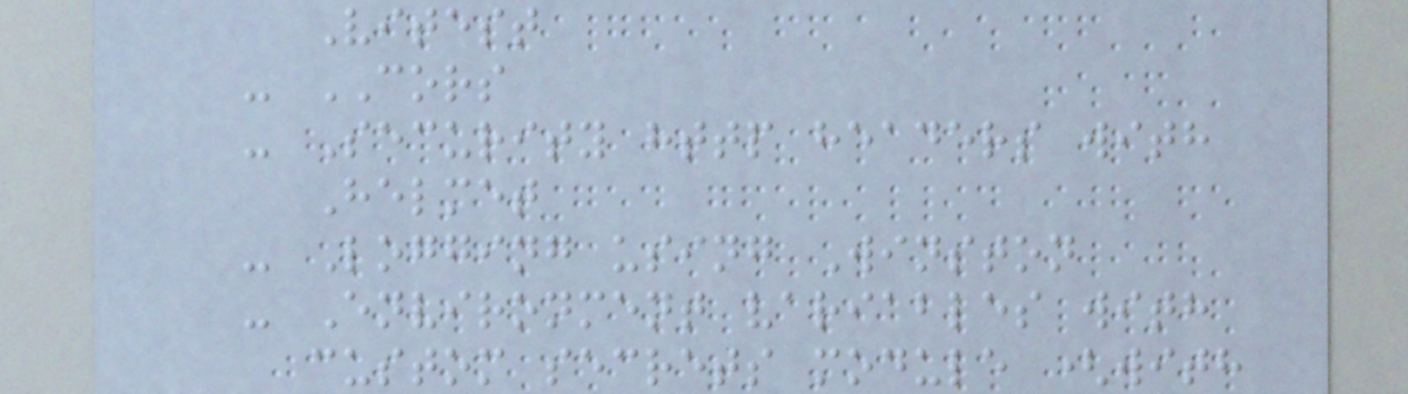Vitest
- CORS
- Security http headers with
Helmet
- Logging using Winston
- Environment variables with
custom secrets module (with
